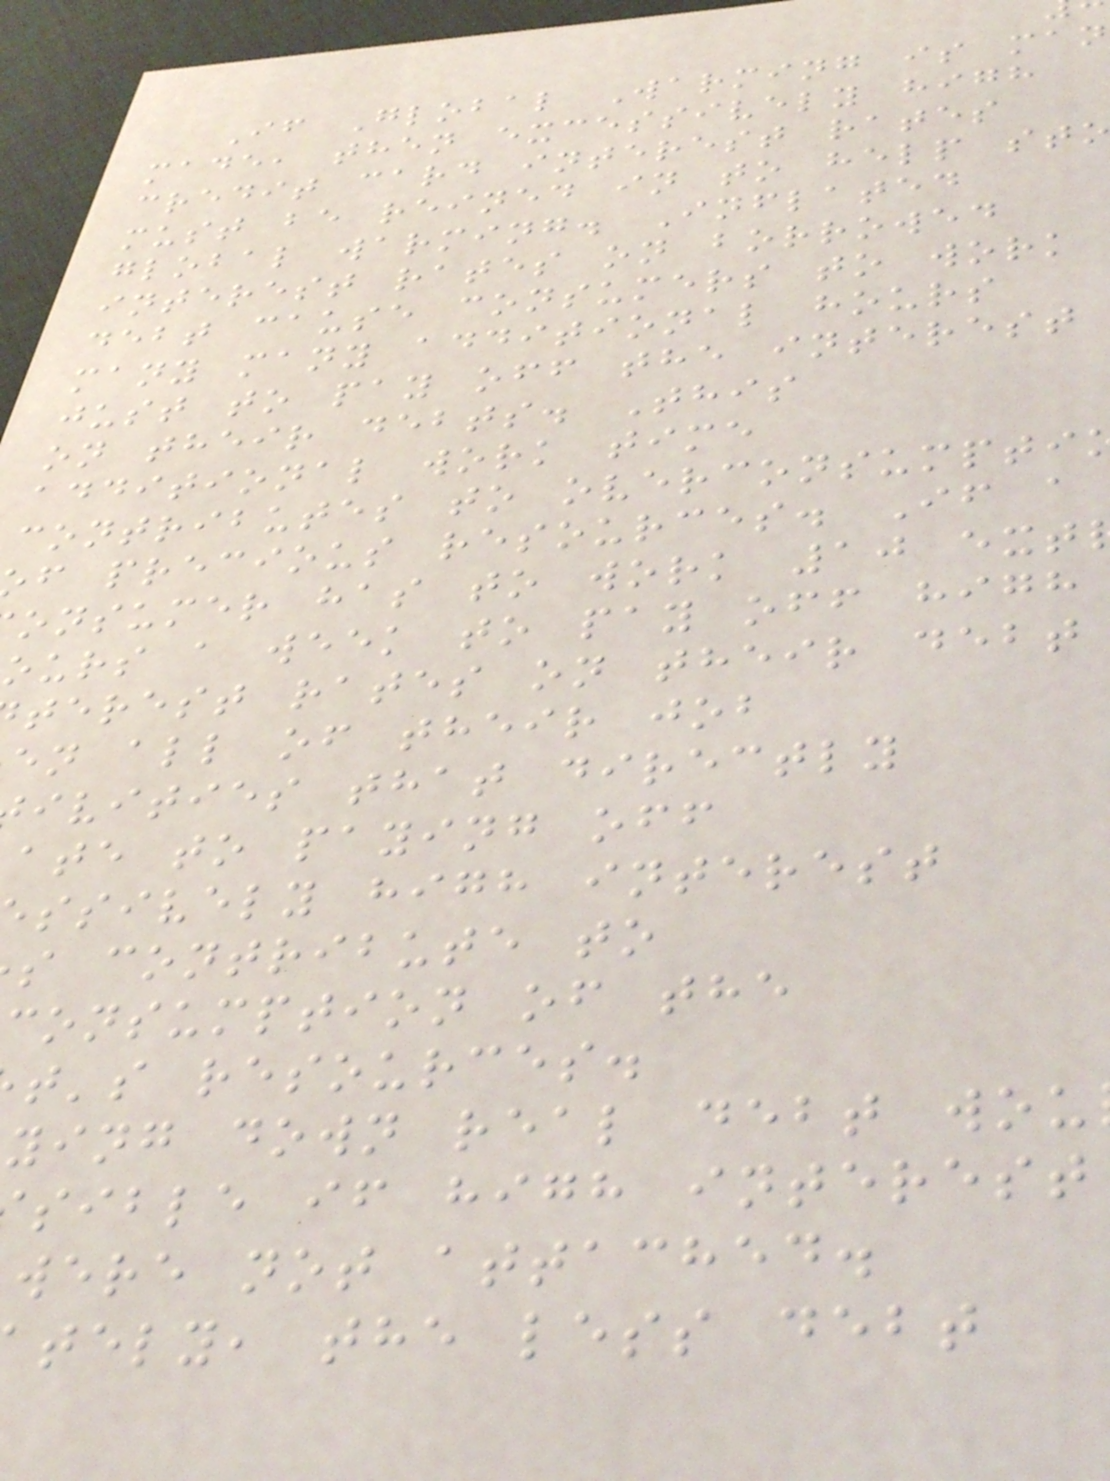If Global Warming is man
made, then excessively high
credit card interest rates
must be reined in to help sto
global warming. Inflated
interest rates on borrowed
debt cause consumers to work
many many additional hours
just to pay off the interest
on their debts. This
additional work time
contributes to overconsumpti
f precious resources. If a
onsumer has to work 10 ext
ours a week to pay off high
terest rates on their debt
en all of their job
ivities that directly
ate to paying off
ssively high interest
s contribute to
consumption of the
t's resources.
ying down real debt wou
sible if high interest
were not attached.
tely, the less debt
